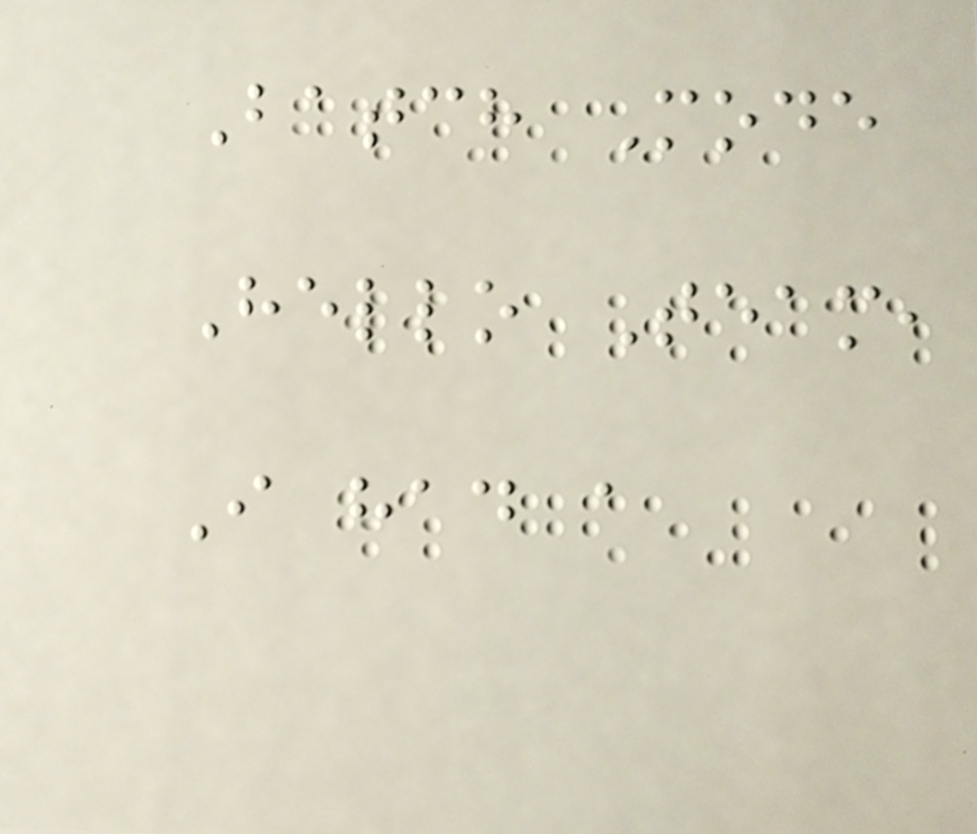Batch Mode
Hello Team,
I had a
